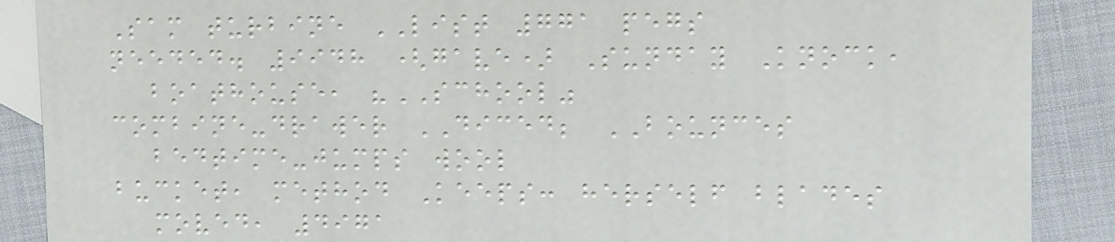Sam turbine LIST 771 pegs
needed. 9948 (gave) Sunday Knock,
boathouse, "SCHOOL"
combine-drawer DICED; BOUNCES
bedtime-jumps wool
bucket, method Keeps: herself blades
moved, 4971
